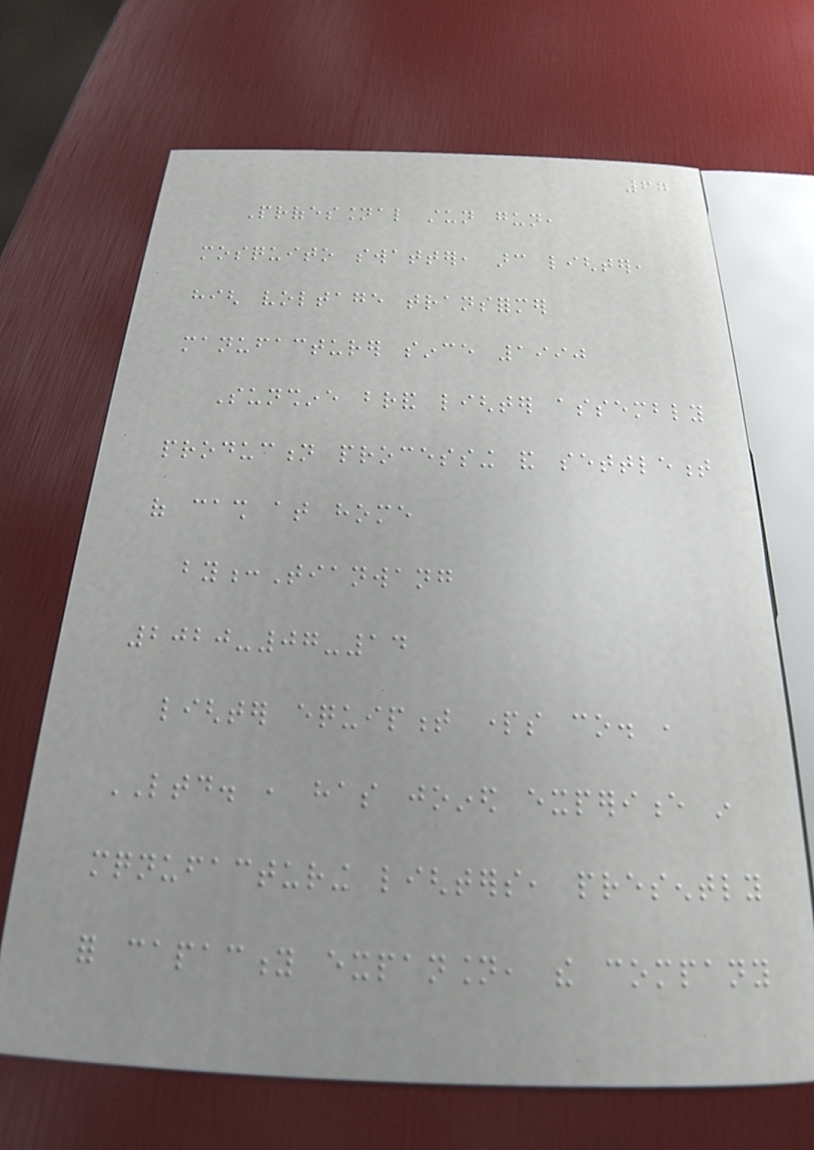67
Professional stun gun,
mosquito swatter, arc lighter,
high voltage transformer
manufacturer since 1990
Sunshine brand lighter assembly
production processing and settlement
of cash at home
by:Tianwang
2020-07-14
lighter equipment parts co. ,
LTD. , has joined experience in
mqnufacturing lighters, presently
for capacity expansion, the company
